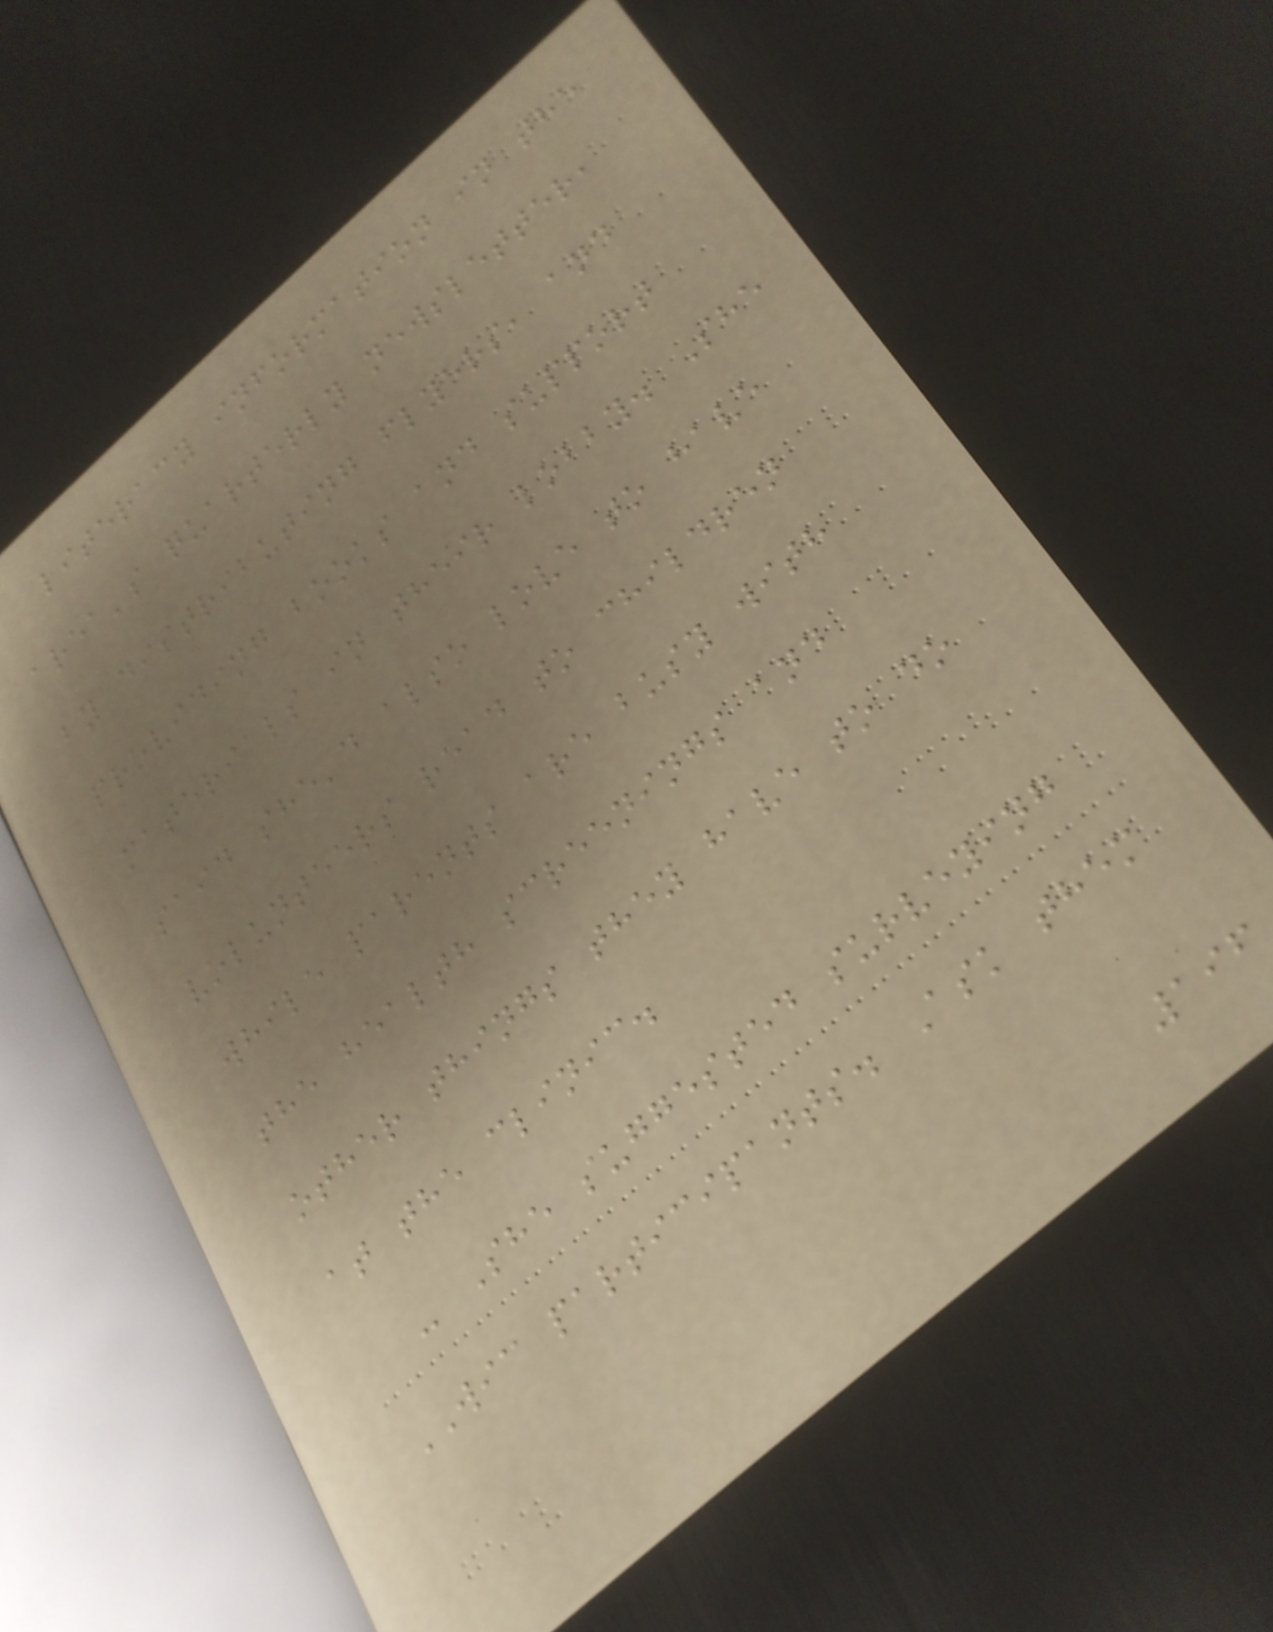literacy information in the
area's quarterly newsletter,
by distributing flyers, and
providing books and support
materials in their lobby. She
said she'd also love to have
volunteers read to children
while parents are busy with
the health screenings and
other things they have to do
at the clinic.
- She suggested surveying
WIC participants. Ask them
196
